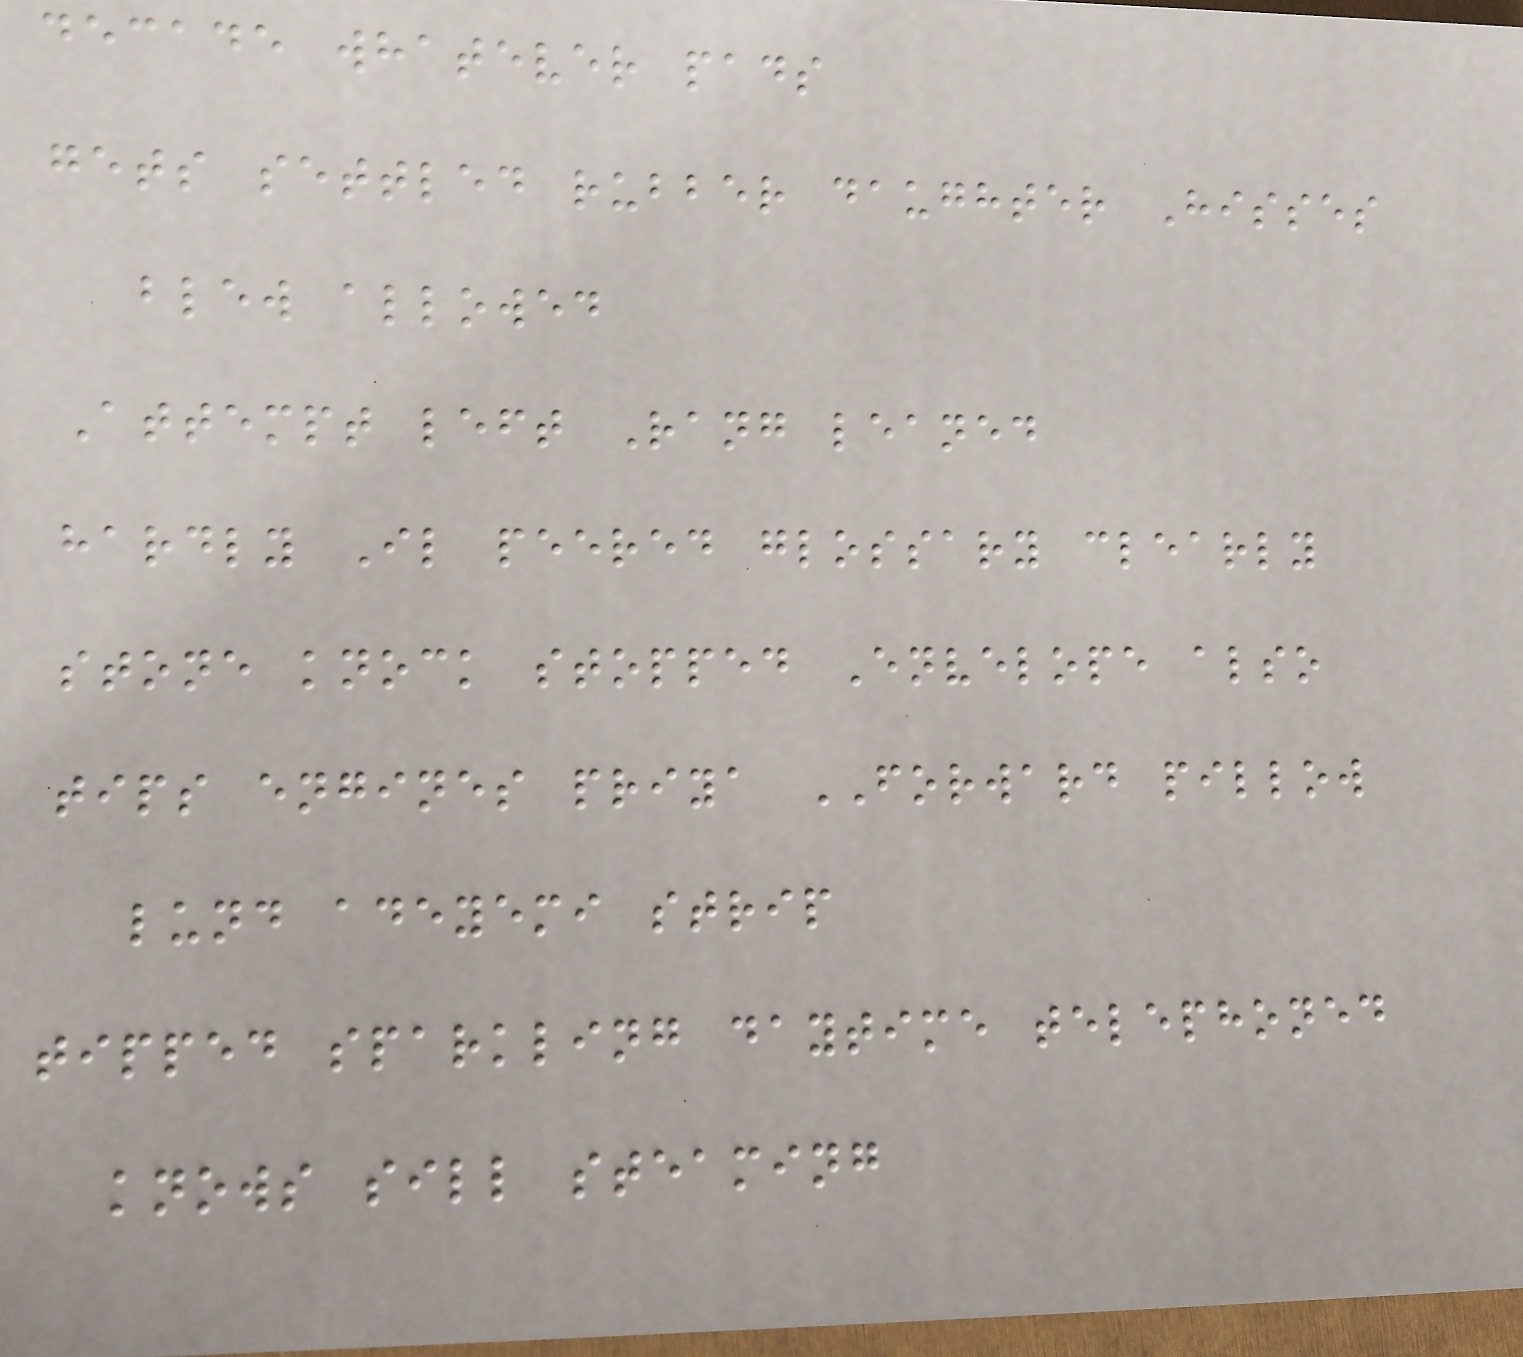decade whatever pads
gets settled rubber daughter Hisses
blew allowed
Attempt left Rang leaned
hardly Il peered glossary clearly
stone knock stopped Envelope also
tips engines priya FORWARD pillow
lund adeyemi strip
tipped sparkling daytime telephoned
knows sill steaming
